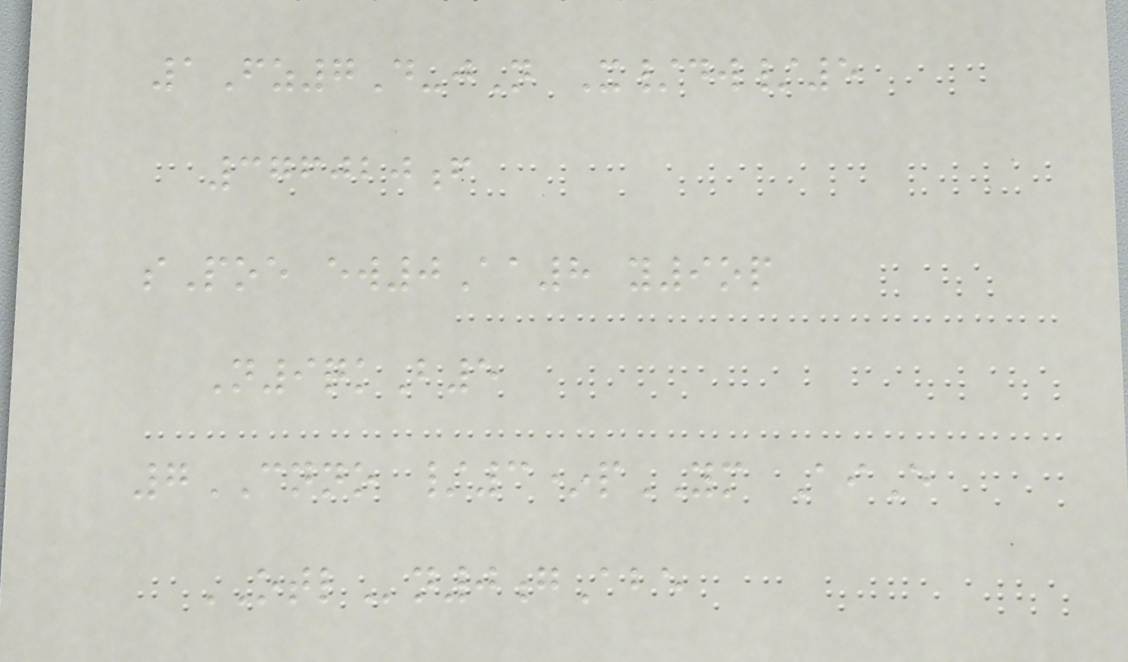1Fz7D-jN X/dw/5
376020f
sPoe ew0Aa8 y9op
N9qkB5
7CNNO /3*pYM AiE
OTLn0gAbe
